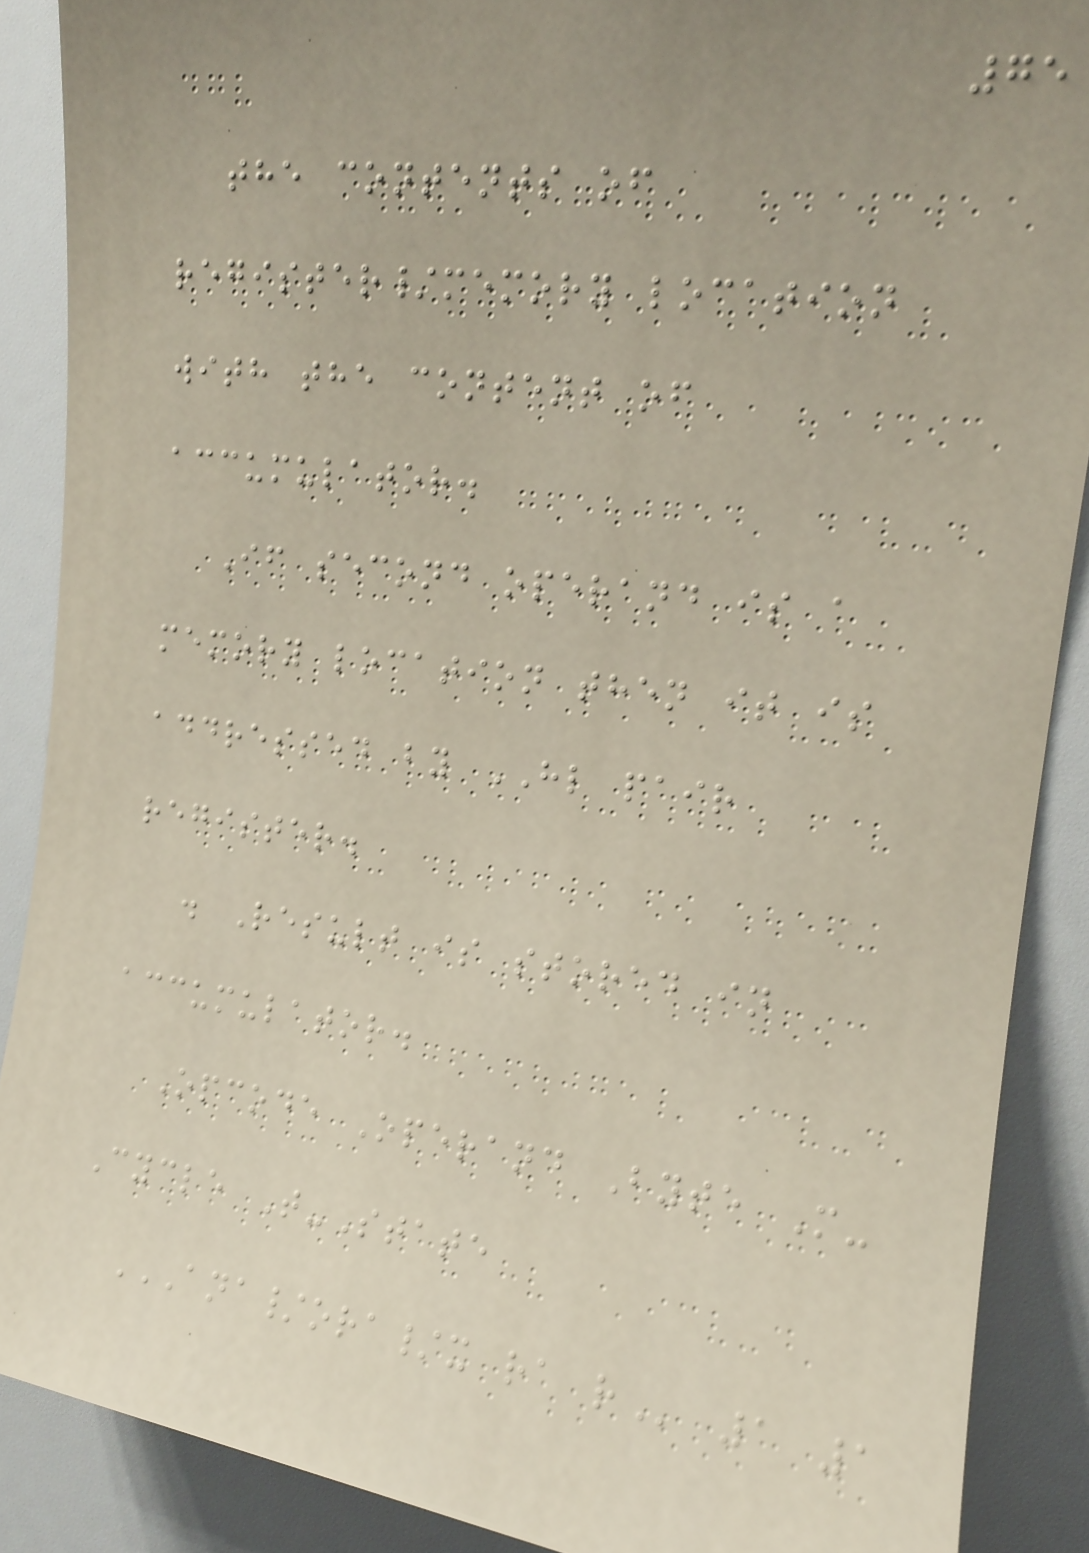75
the contents of
register/memory location
with the content of
accumulator.
If second operand is a
memory location then it is
addressed by HL pair
register.
. Result is stored in
accumulator.
Opcode Operand Byte M-
Cycle T-State
ANA/ORA/X RA R 1 1
